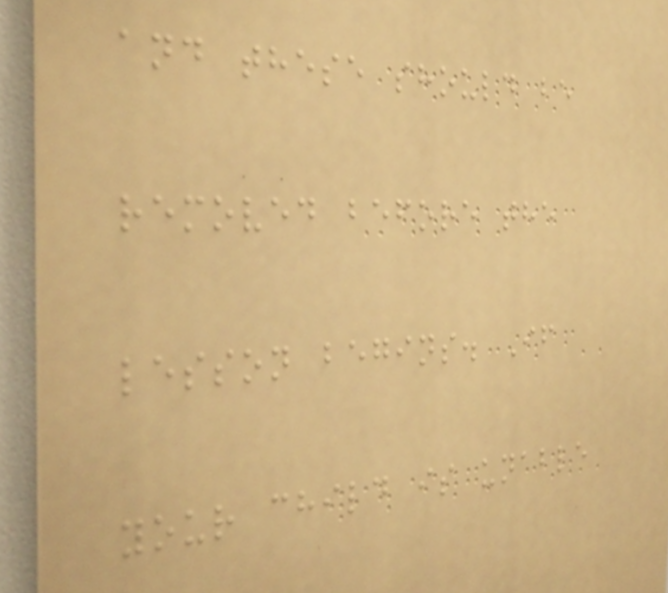and these should be
removed before the
lesson begins. If
your child is unable
